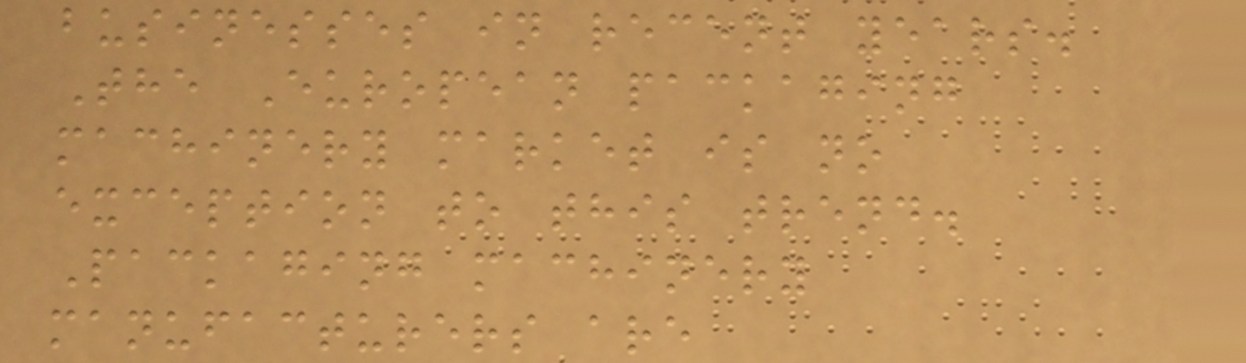businesses in recent years.
The European packaging
machinery market is no
exception to this trend.
Packaging machinery
manufacturers are
